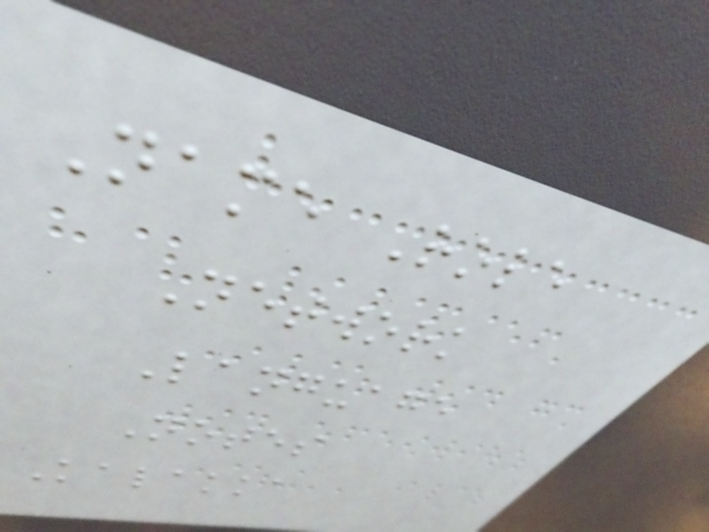Name Role
Network
Language
Notes
Kalakka
